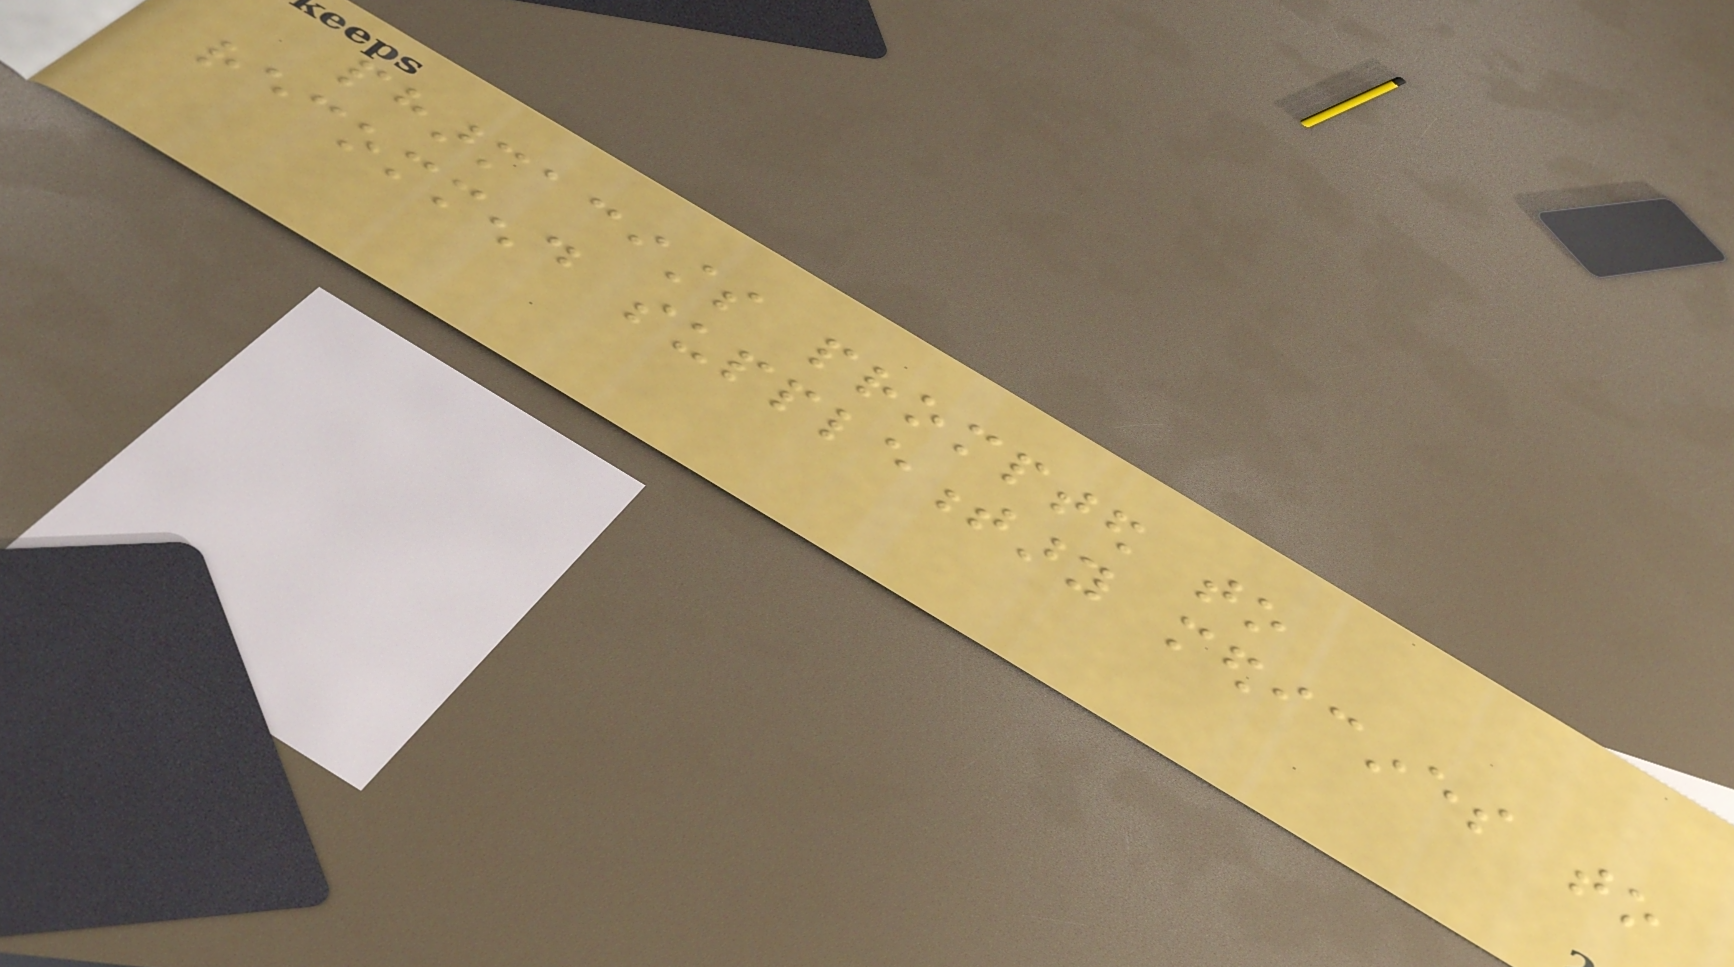pharmacists prompted to
recommend supplementary medicines to
